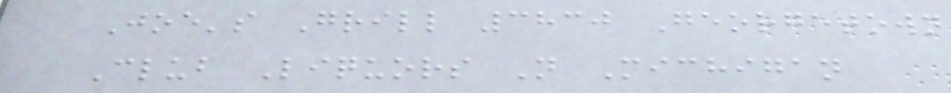Joe's Grill 3830 Georgetown
Club Liquors N Michigan
